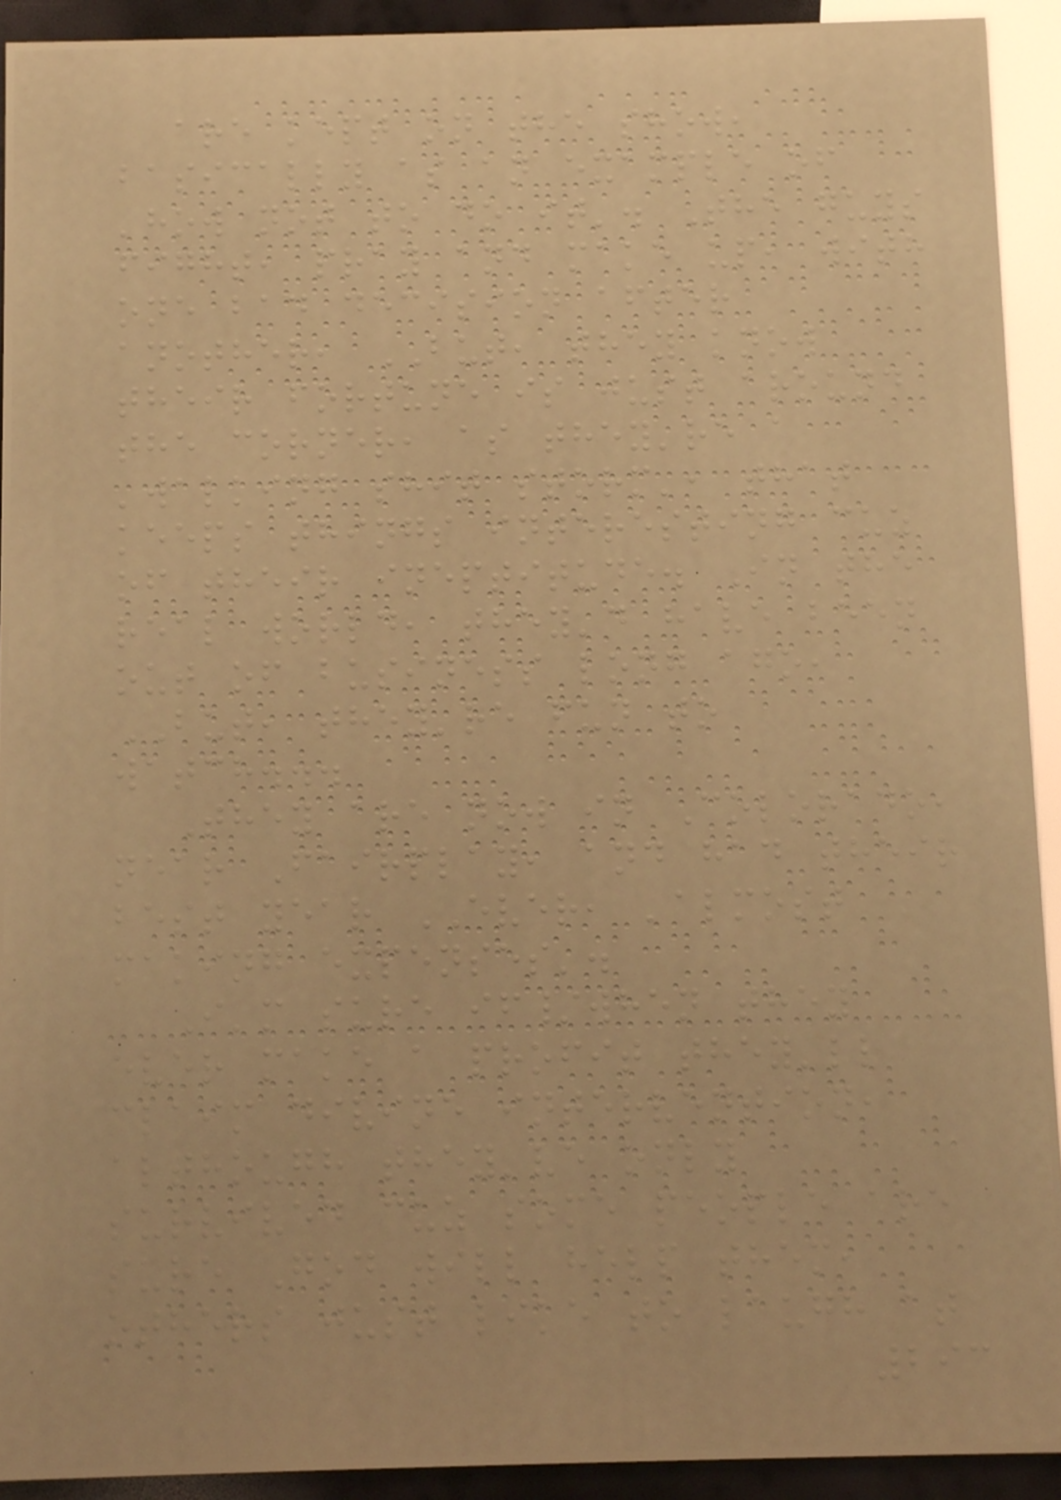are kept on the show,
basically as an example of
'how not to do it'. The guys
fight, pray and make up, with
one bad decision after
another, BUT, they know
their fortune is just around
the corner, as they're a
'walking shit storm', that
keeps things interesting cuz
of their ineptitude. In the
real world, they'd have been
out of business long ago,
BUT, they're fun to
watch...
They are now in Colorado,
near Fairplay, and had their
best year EVER, 'almost
making expenses'.
I'm sure if/when they
ever make a profit they'll
claim divine intervention,
although they've only
survived cuz some people are
sure God will help them,
others just like to laugh at
293
